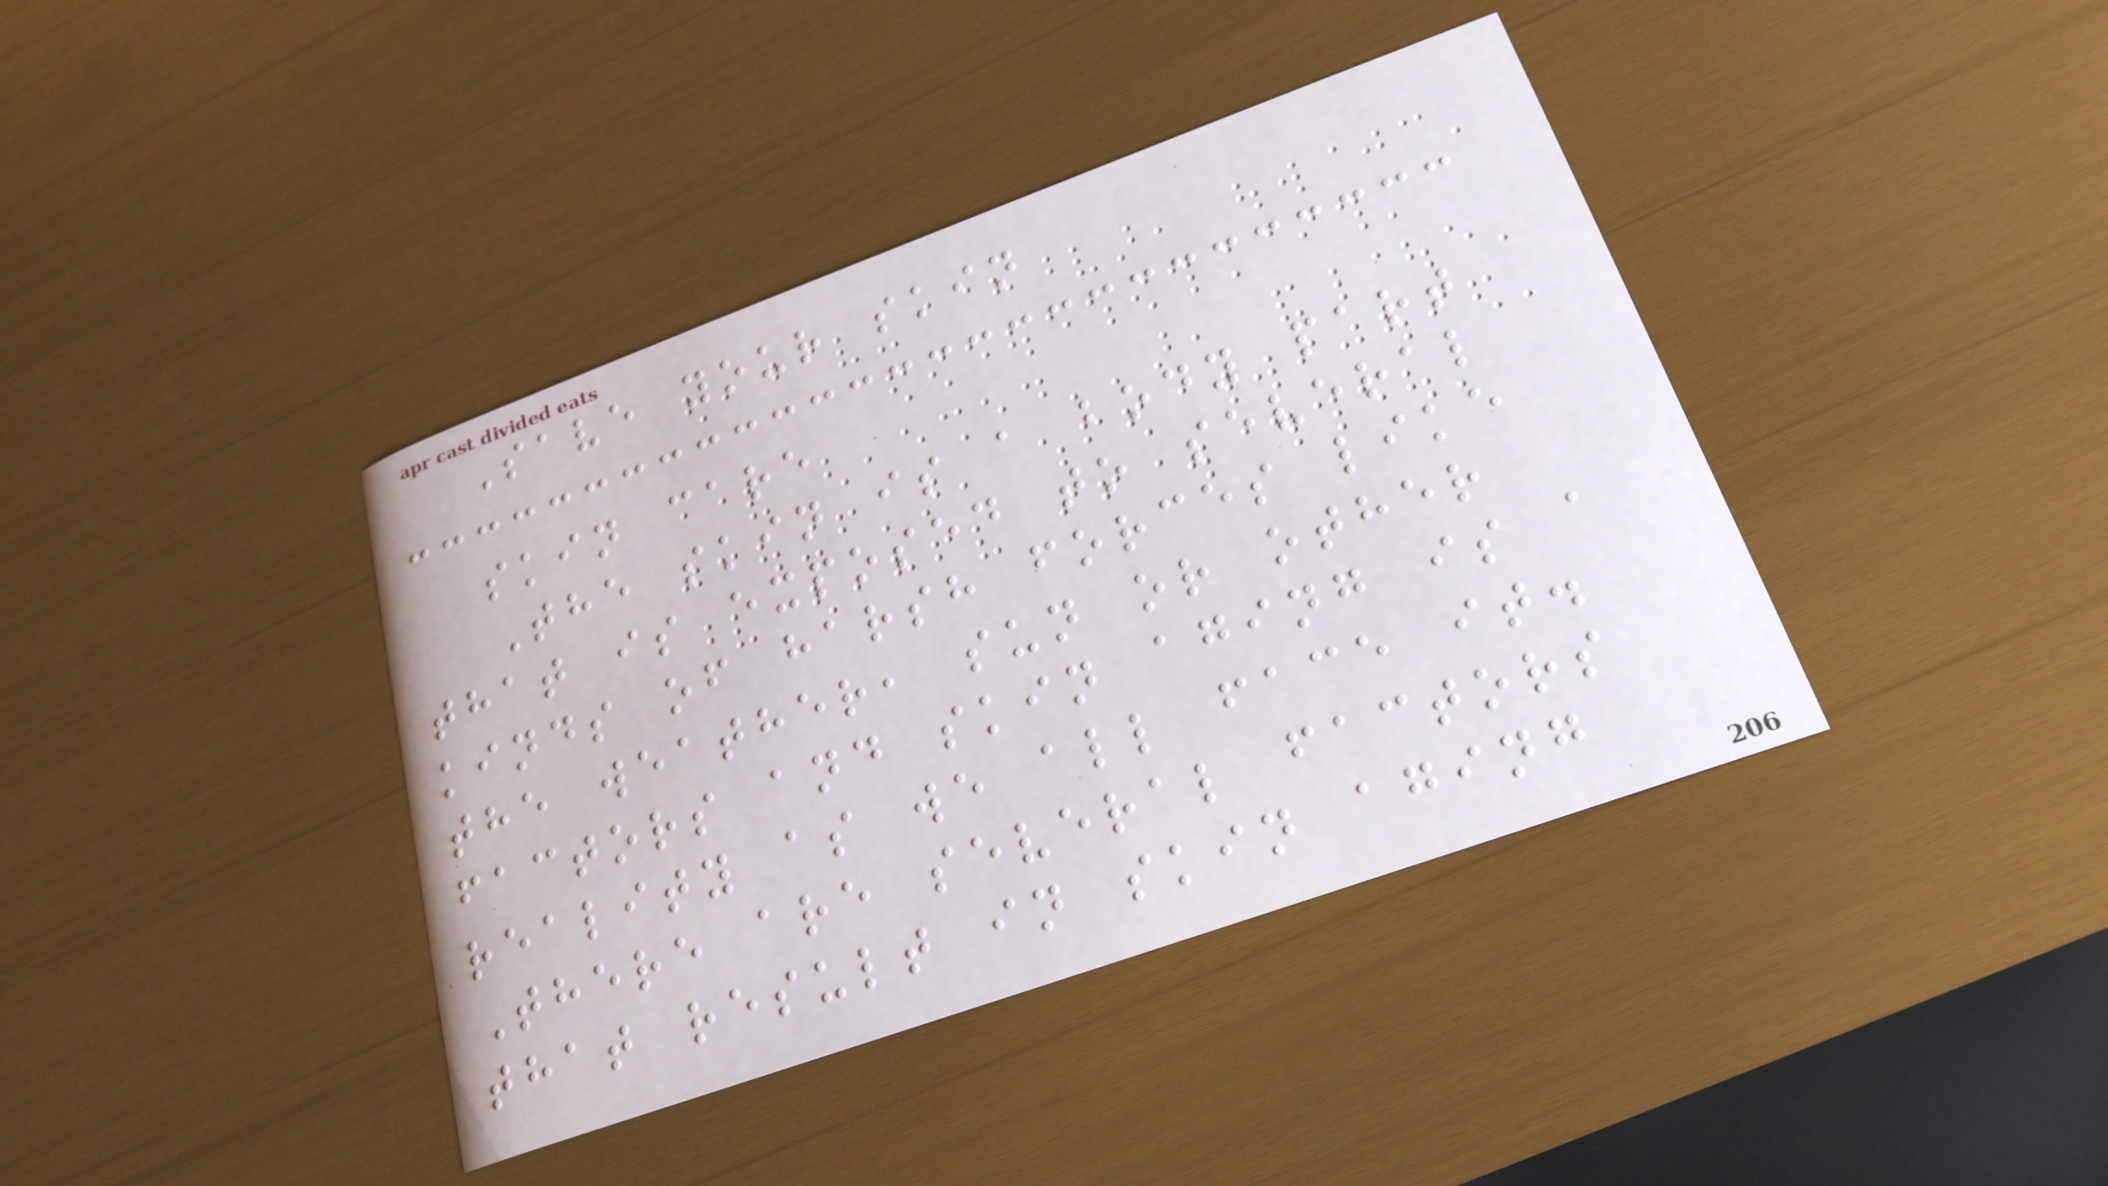Save your skin
skin care
The skin is a body part
that is exposed to several
kinds of harsh forces like
the weather, sun or other
factors and skin aging is a
reality as we all face it.
There are several factors
that result in skin aging
